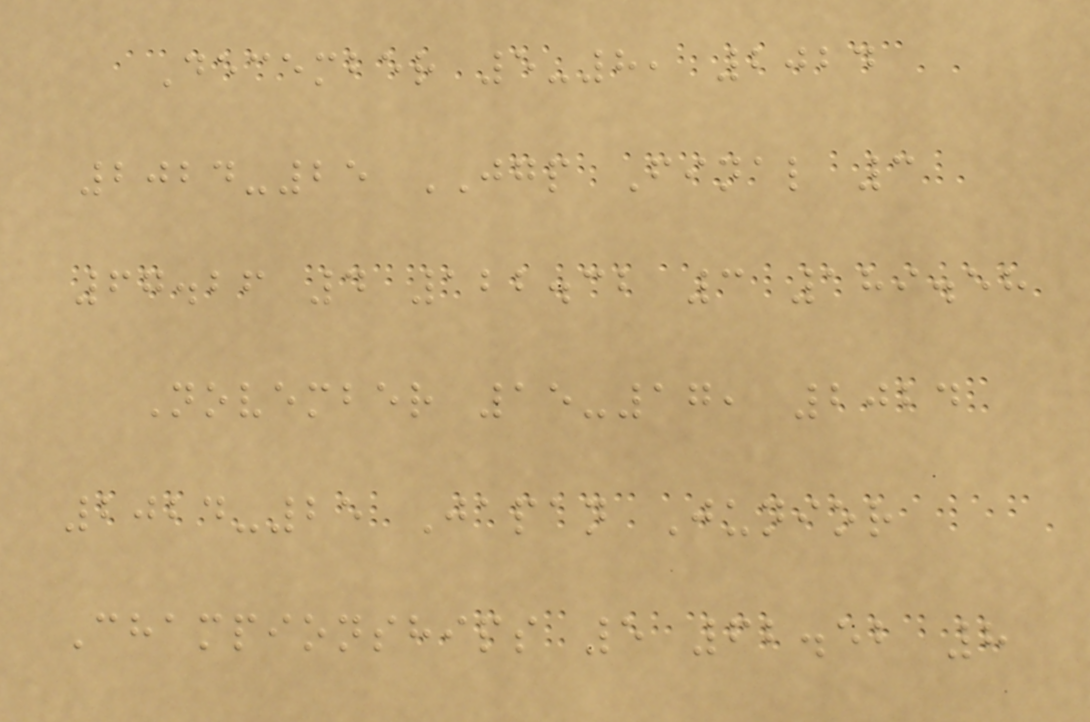December 5-8, 2024
2024-25 JGP Final 3
67.26 4 122.32 3 189.58
November 15-17, 2024
2024-25 Japan Junior
Championships 5 62.52 8
